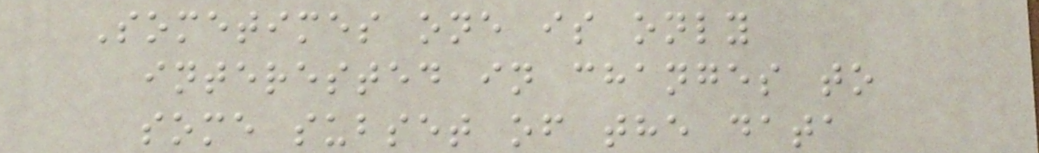Sometimes one is only
interested in changes to
some subset of the data
